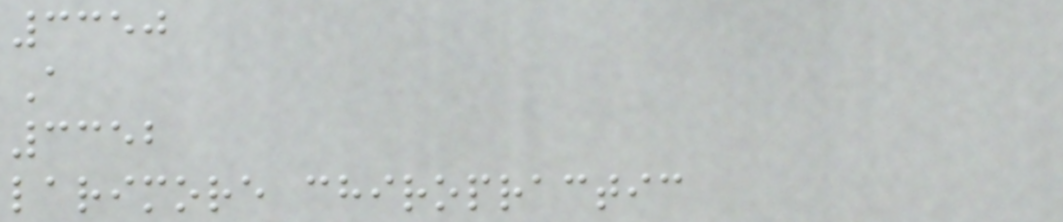3350
A
3352
larimore chiropractic
